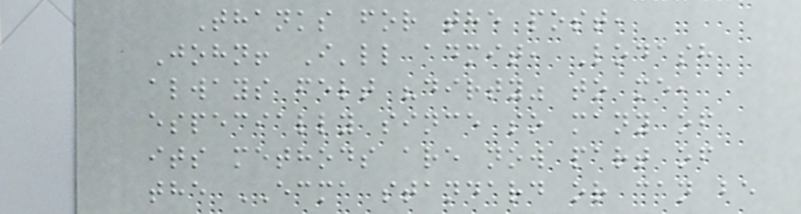Thanks for the post,
John! I'll admit, Lodash
always felt "dirty" to me,
especially since so many of
its methods are now part of
the ECMA standard or can be
